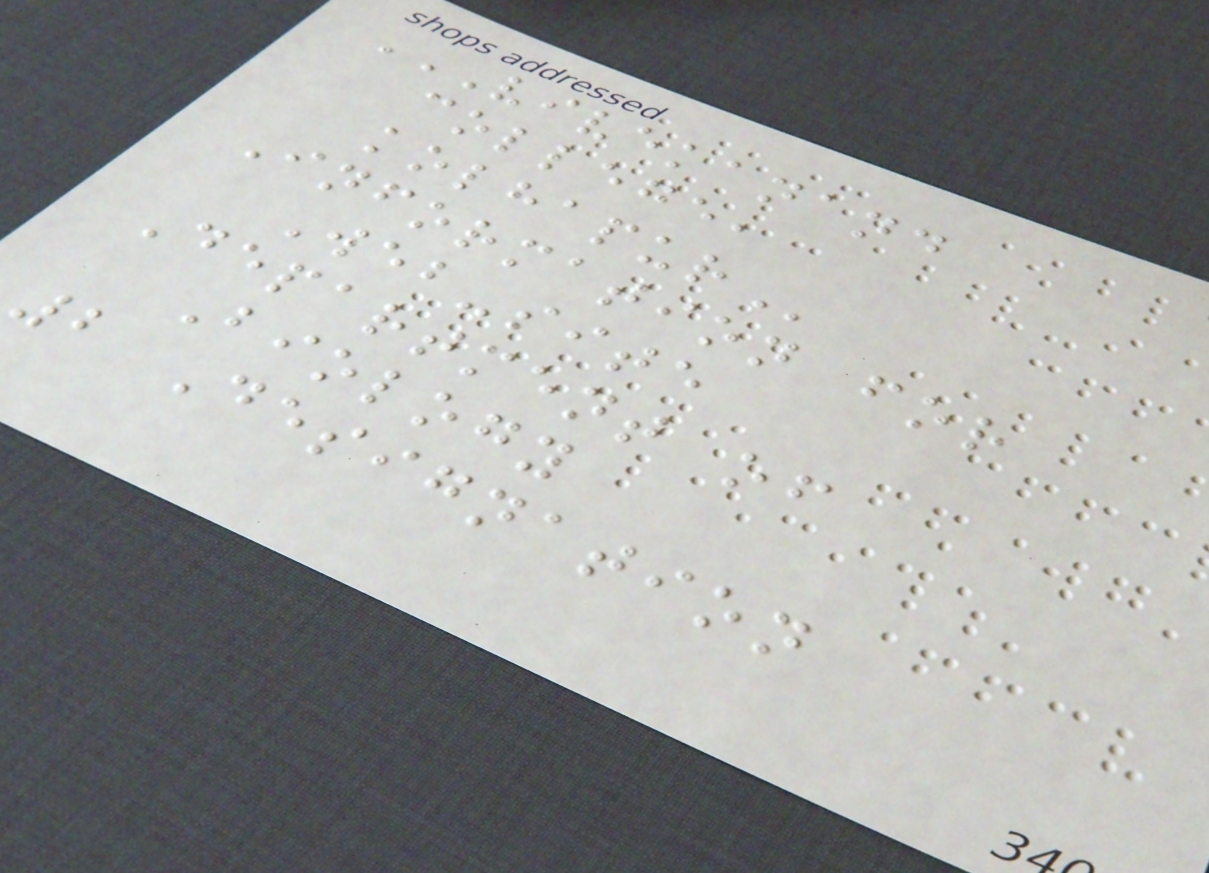VIVEKANAND
COLLEGE,
KOLHAPUR
Information for
Web-site
Department of
Biology
2 Designation
